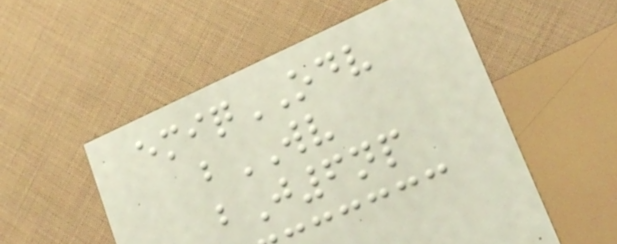emiqODV
bWV
bJ6np
